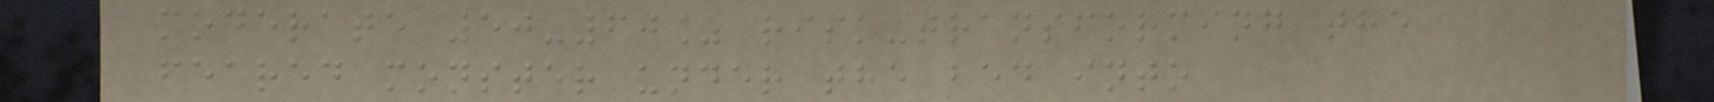moderate 50-60% risk-transforming the
feared monster under the bed into
